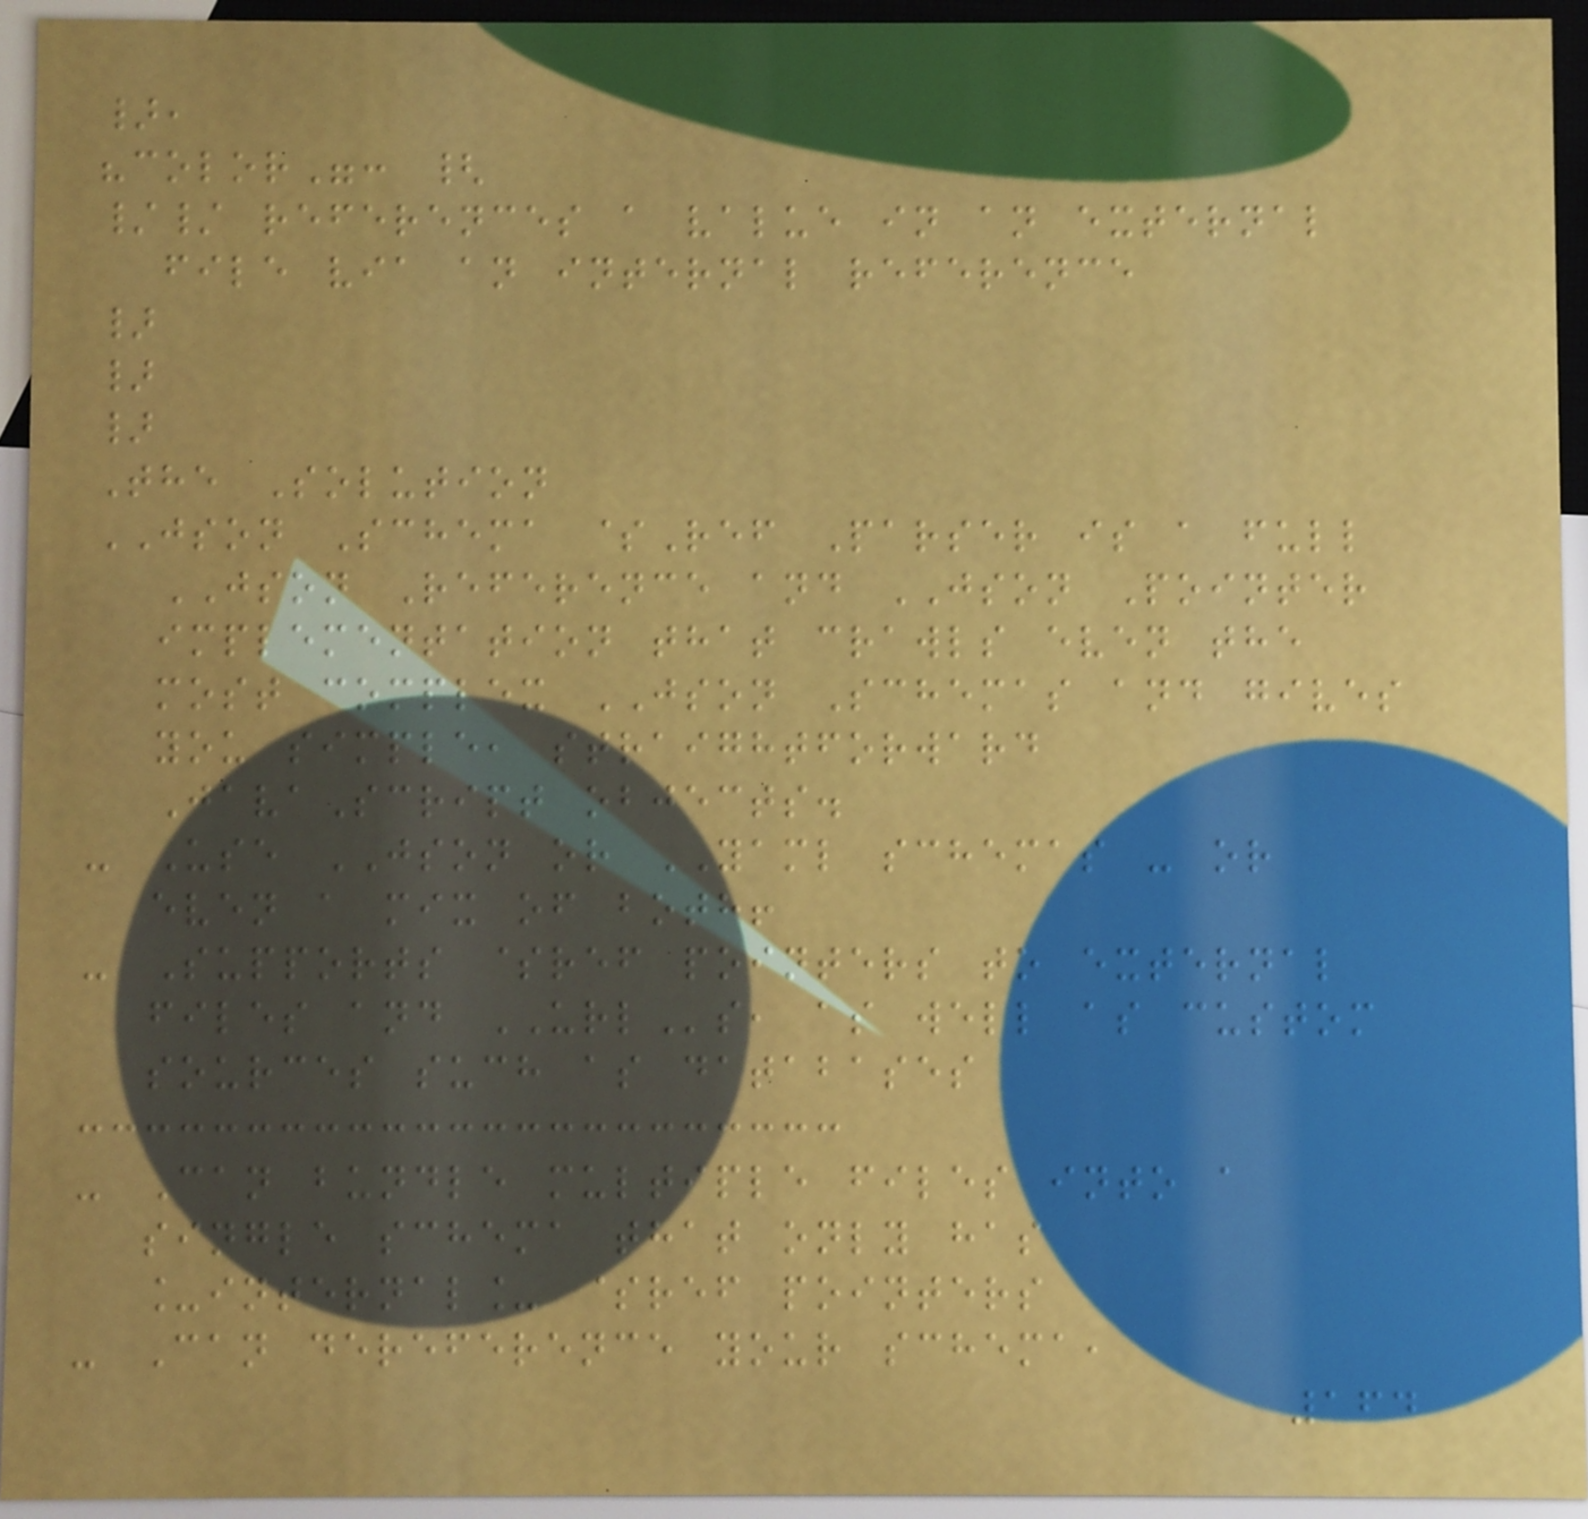},
"color": {
// references a value in an external
file via an internal reference
}
}
}
The Solution
JSON Schema $Ref Parser is a full
JSON Reference and JSON Pointer
implementation that crawls even the
most complex JSON Schemas and gives
you simple, straightforward
JavaScript objects.
- Use JSON or YAML schemas - or
even a mix of both!
- Supports $ref pointers to external
files and URLs, as well as custom
sources such as databases
- Can bundle multiple files into a
single schema that only has
_internal_ $ref pointers
- Can dereference your schema,
164
